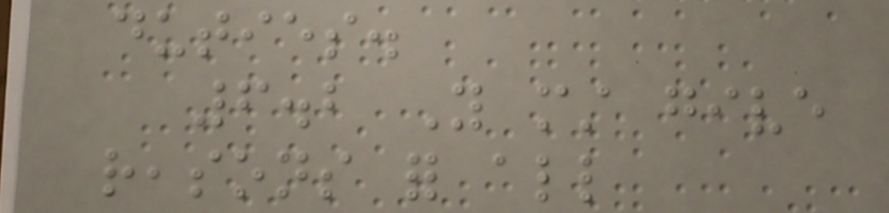duties.
6.2 You must give
reasons for all
